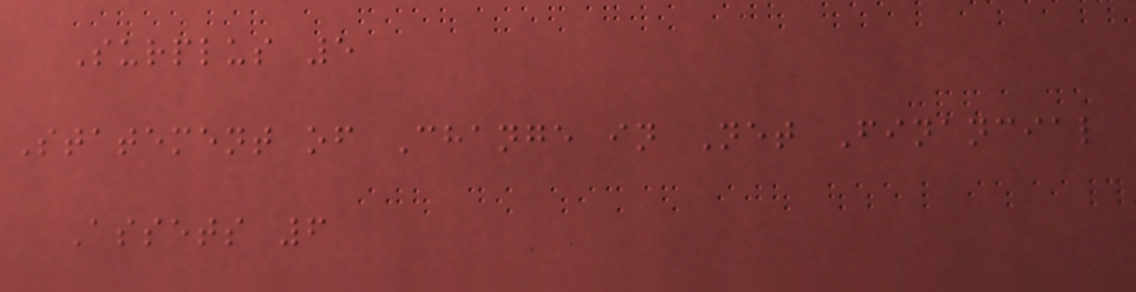Surplus 5
Statement of Change in Net Financial
Assets 6
